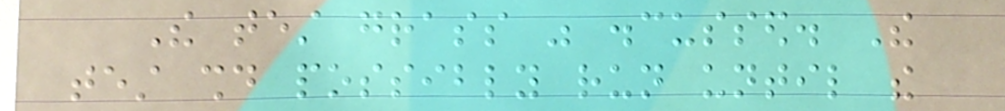The test grass was discussed. The
test should possibly run until the
